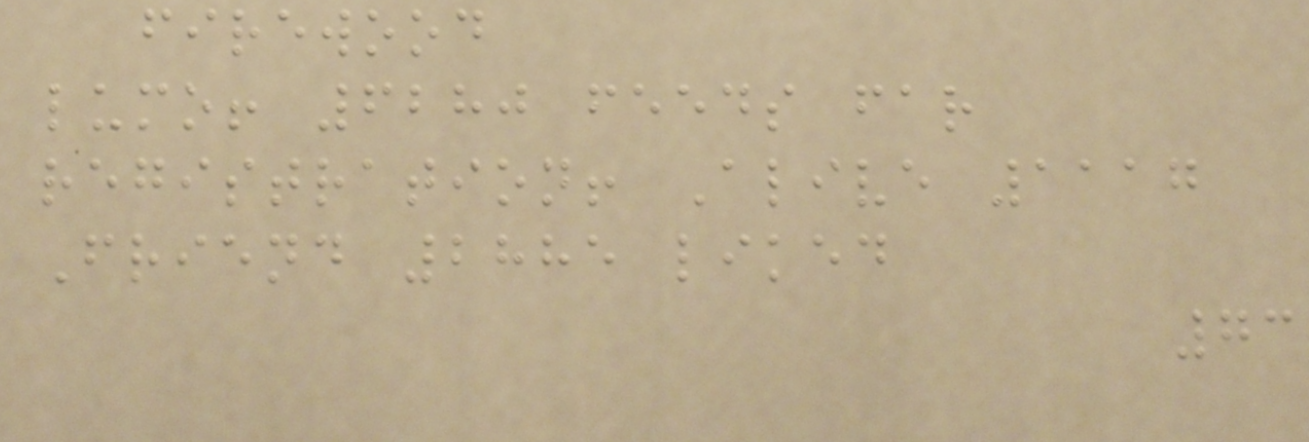firewood
lumo! 6280 feeds far
registration! Alive 1117
Friend 2885 liked
73
